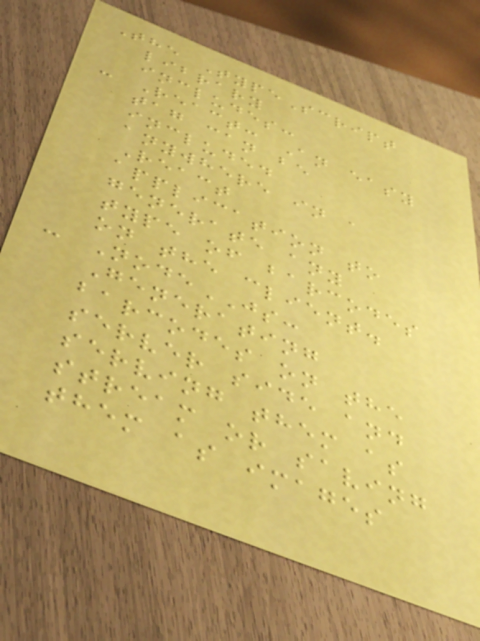The TypeScript
library
includes:
- React: An easy
tag can be
included
anywhere in a
React
application to
generate any
type of barcodes
on the client.
- NodeJS:
Generating
barcodes on the
server side and
serving them as
stream or saving
them as images
